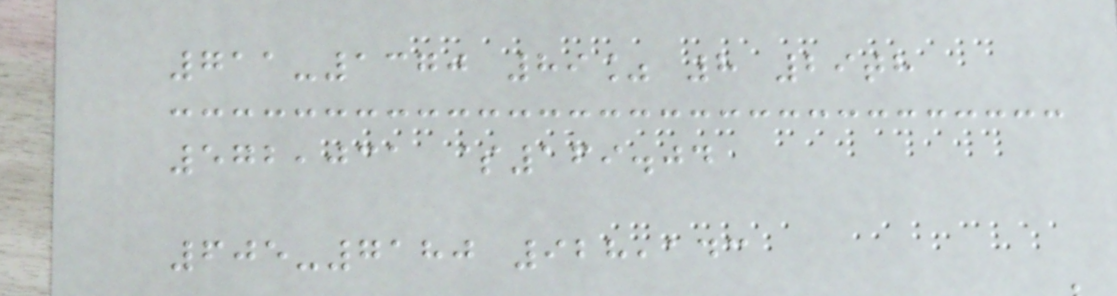711-1370 89% 8 29th
572,031 $169.04
605-7180 928,143
